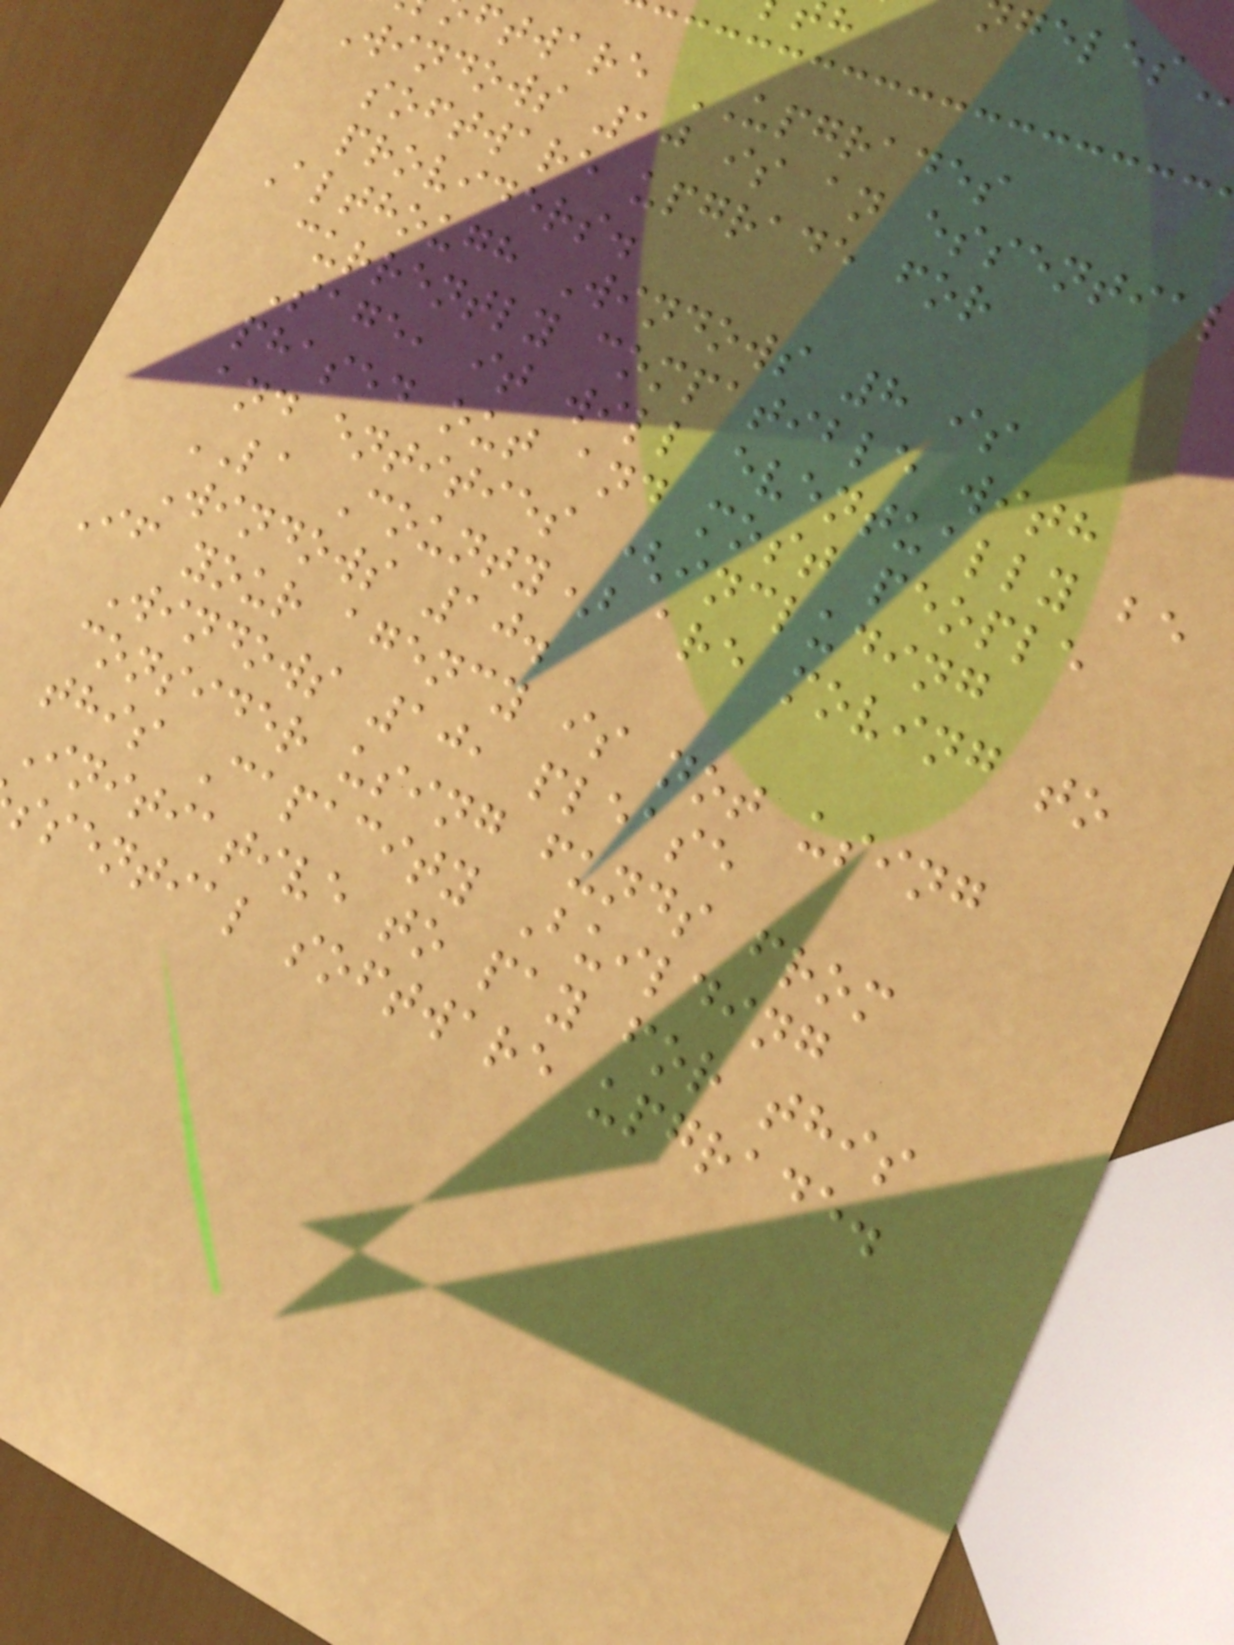ftware UPGRADES
Windows 10 is an essentia
software upgrade for
providers.
Although Windows 8 is
currently compatible with
Sage, it will eventually be
phased out and most people
and entities (including
LA County) are moving to
Windows 10.
If your agency is not using
Windows 10, please
consider using funds from
this Capacity Building
Initiative to pay for this
ssential software upgrade.
